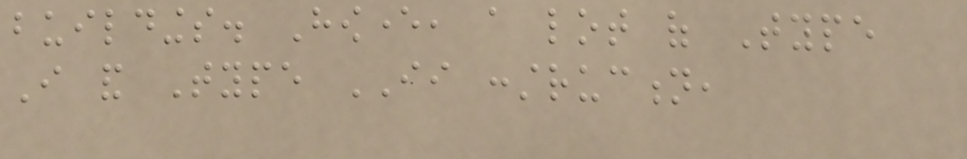buildings. However, a lot of Type
I and Type II construction,
